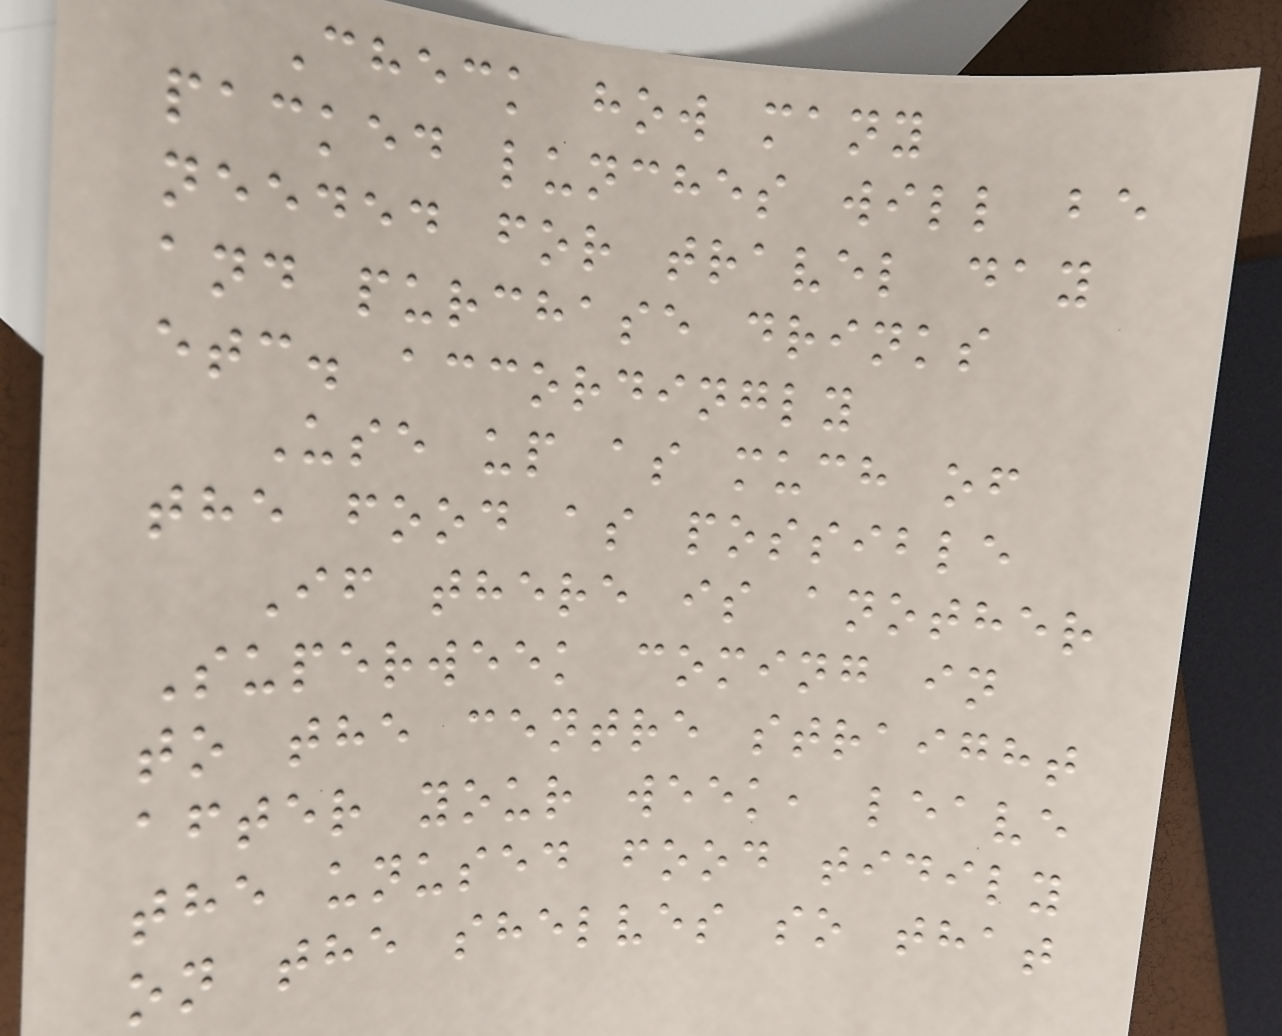Check how many
packed lunches will be
needed for travel day
and purchase drinks
etc. accordingly
Use up as much of
the food as possible
If there is another
Superweek coming in
to the centre straight
after your week, leave
the unused food tidily
on the shelves so that
